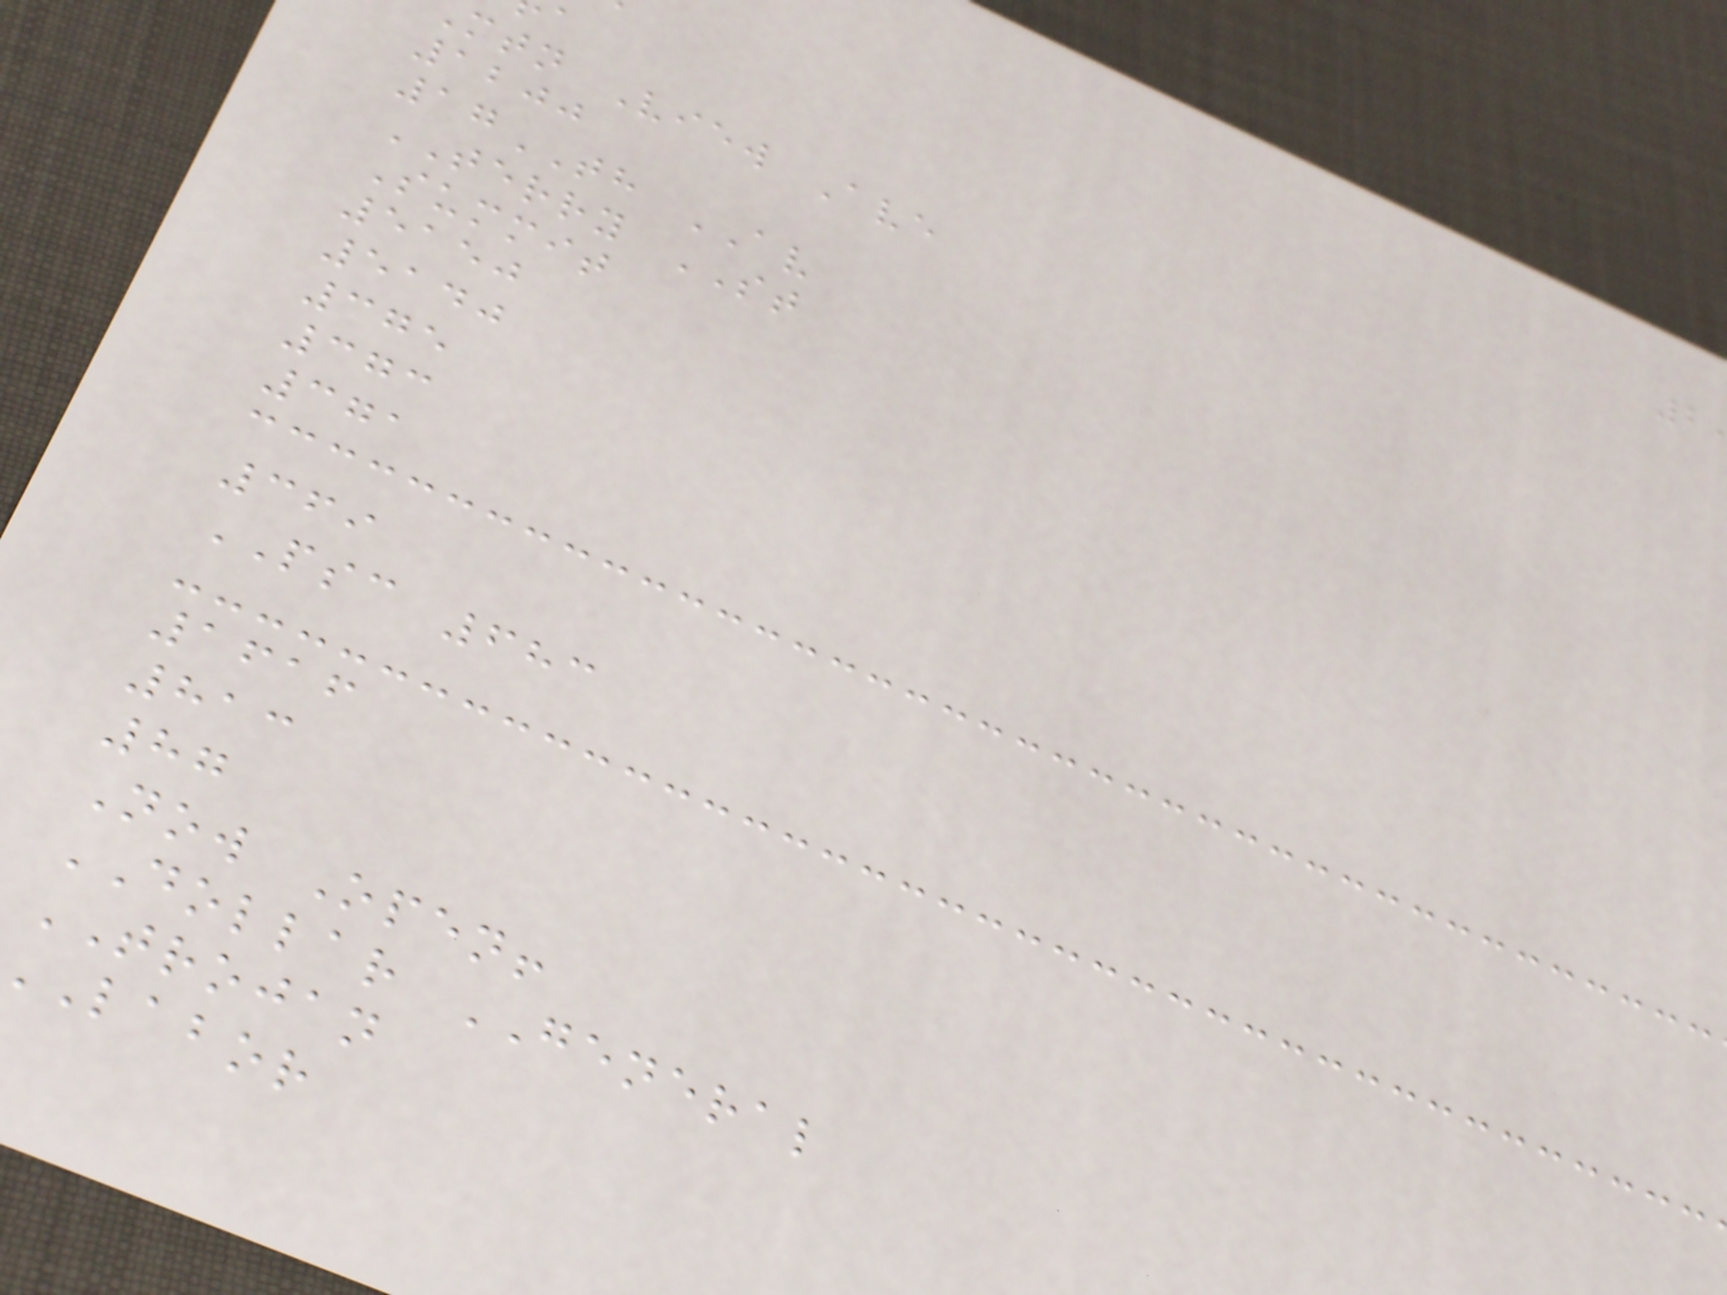mtn View Ave
1200
17TH AV
TERRY ST
Summit
5150
5140
375
373
371
369
PSC 683
1616
813
87
Now Open!
DOLLAR GENERAL
TROJAN
labor
